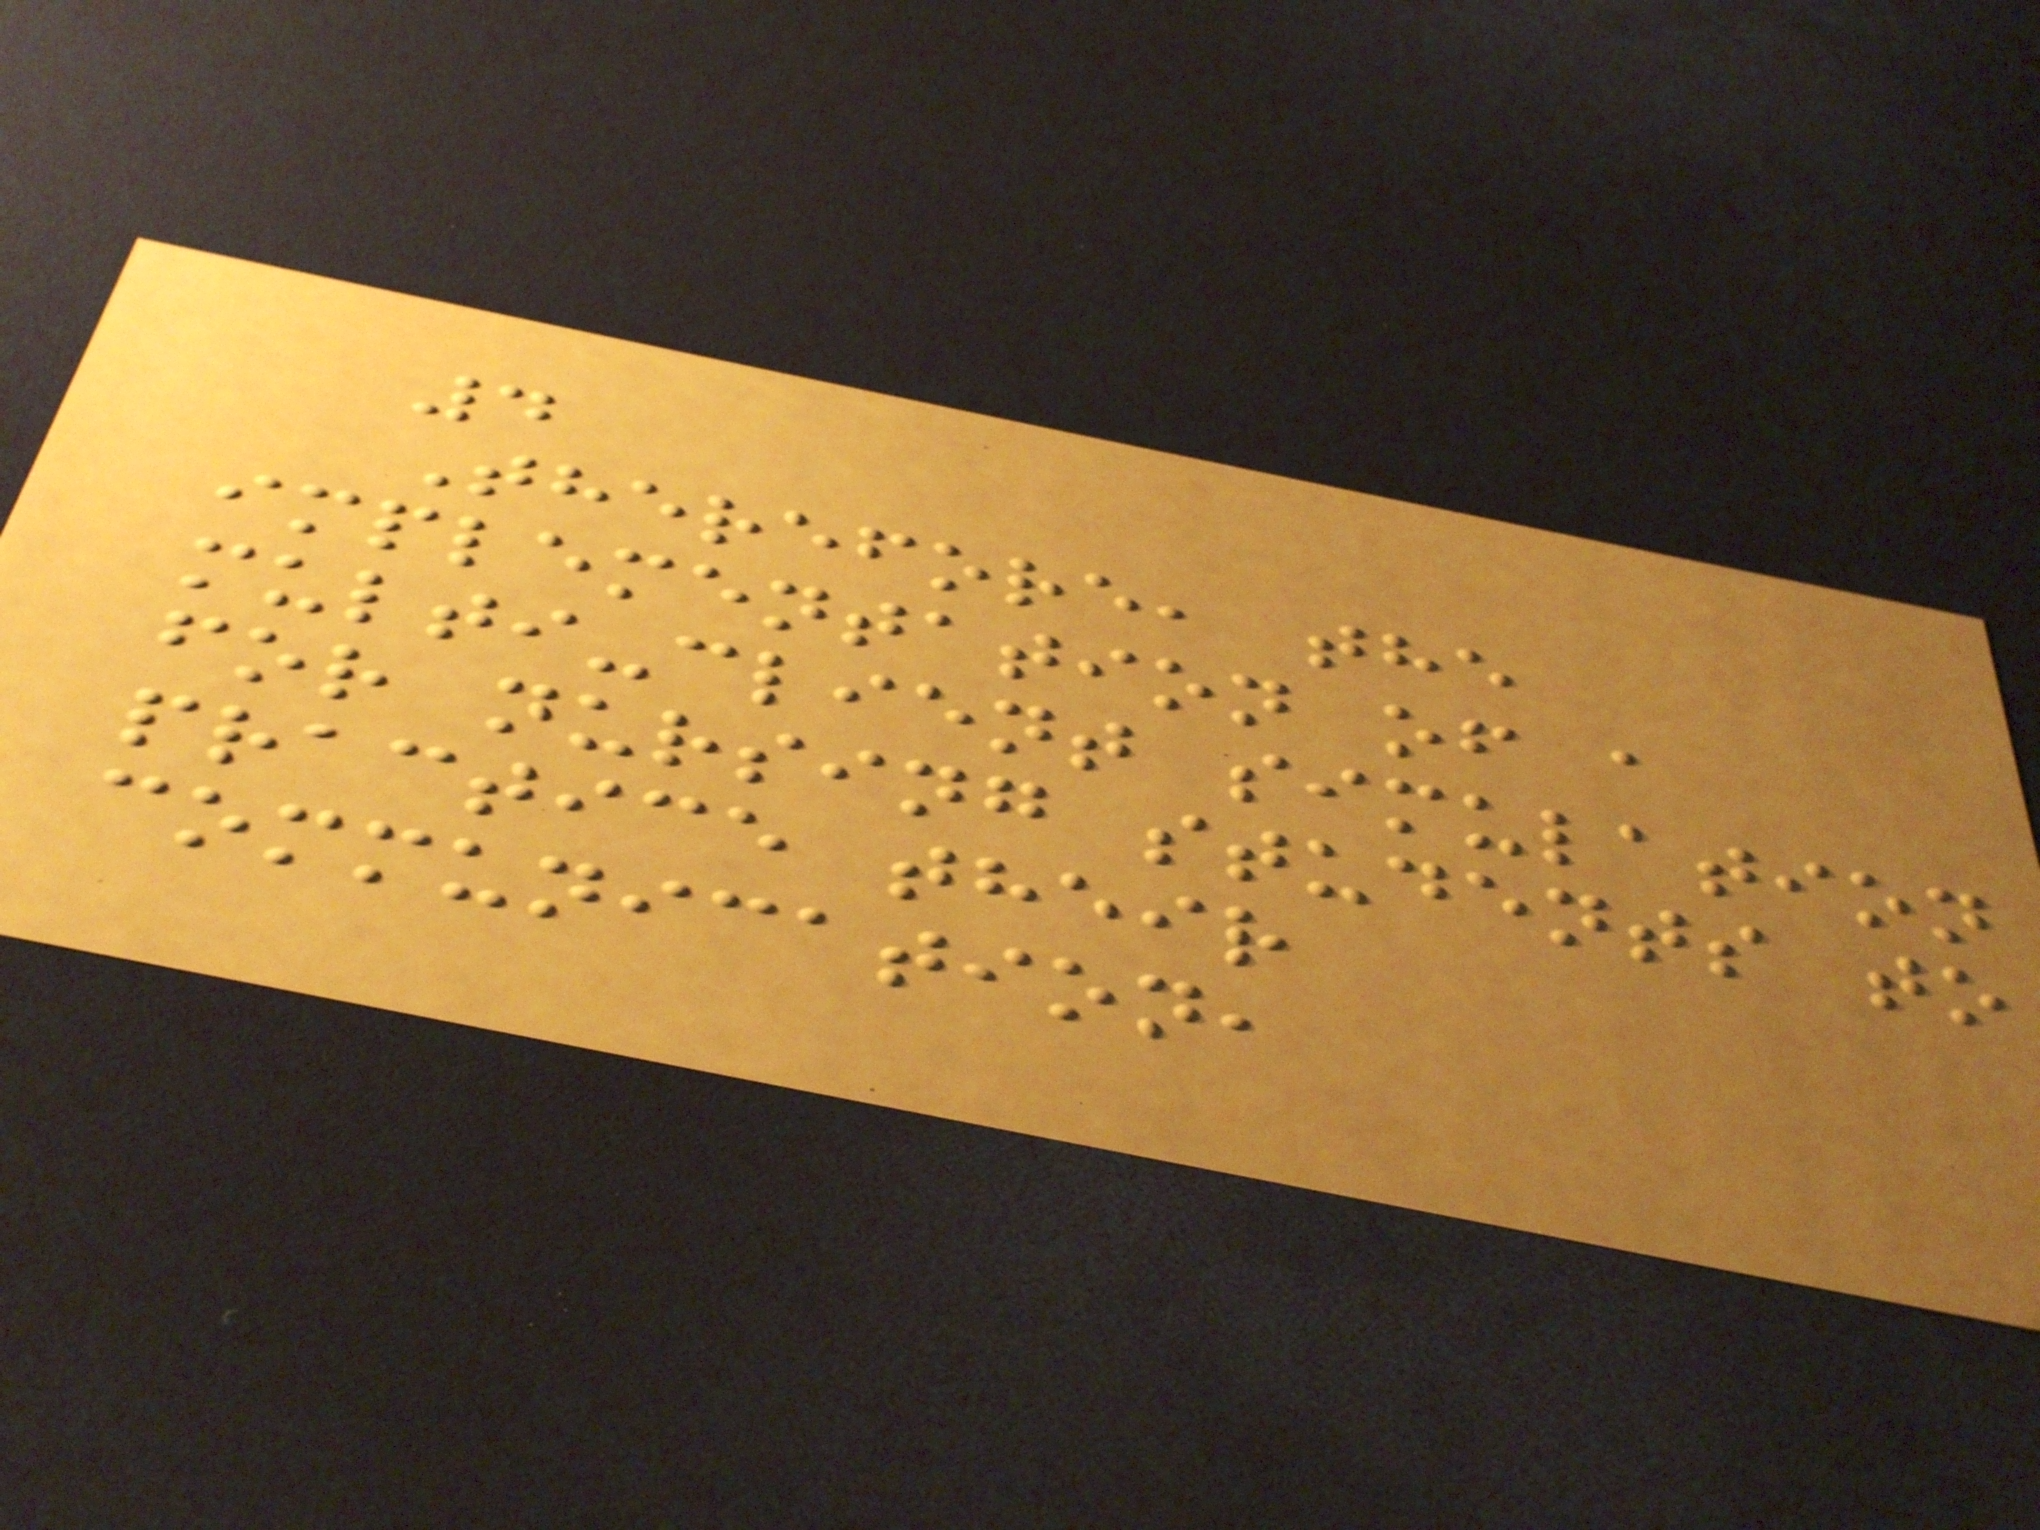4
Therefore, the
implementation of a
multi-client simulation
for nursing students to
practice their
communication,
